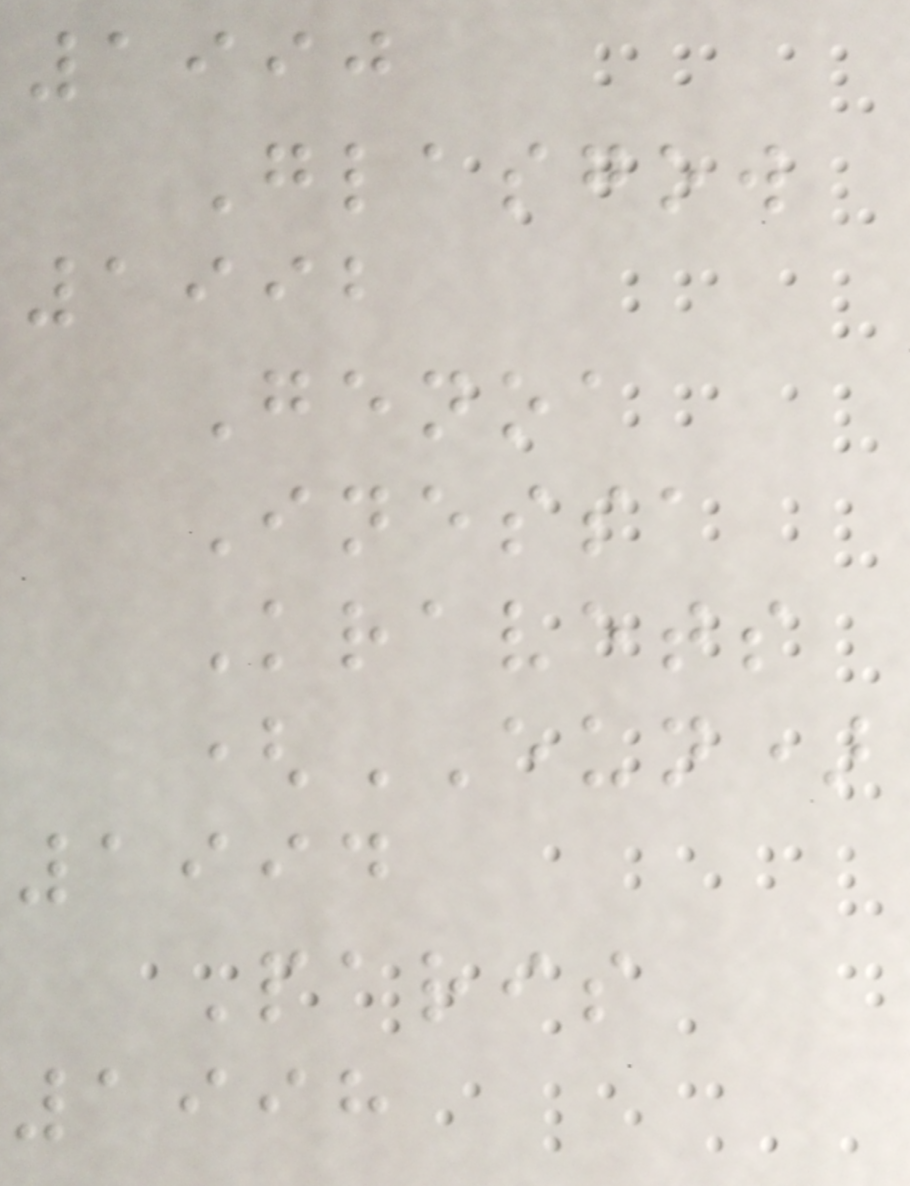1990
Glasgow
1992
Genoa
Inessa
Kravets
(EUN)
1994
Paris
1998
